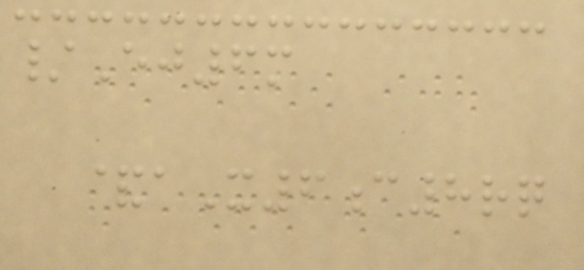/Ej6m
&aX6c8rq
